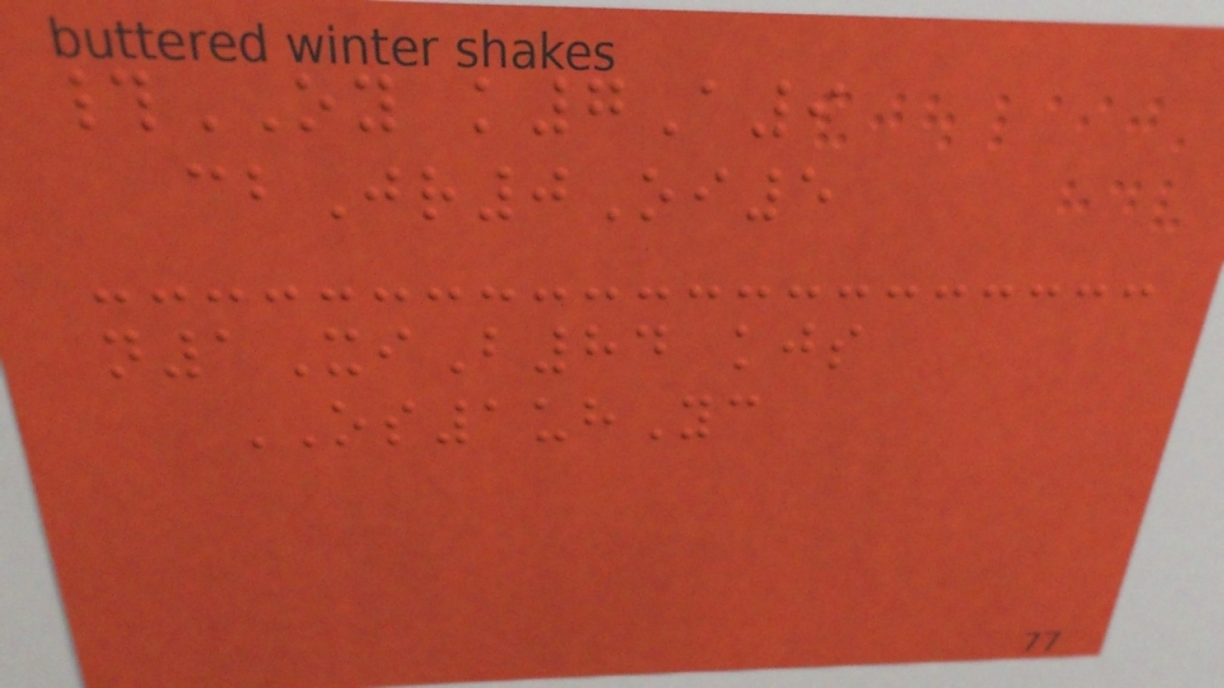#OY k7A9
cbJr0Oi5
n1XiB84 kjs
OS1uhYc
